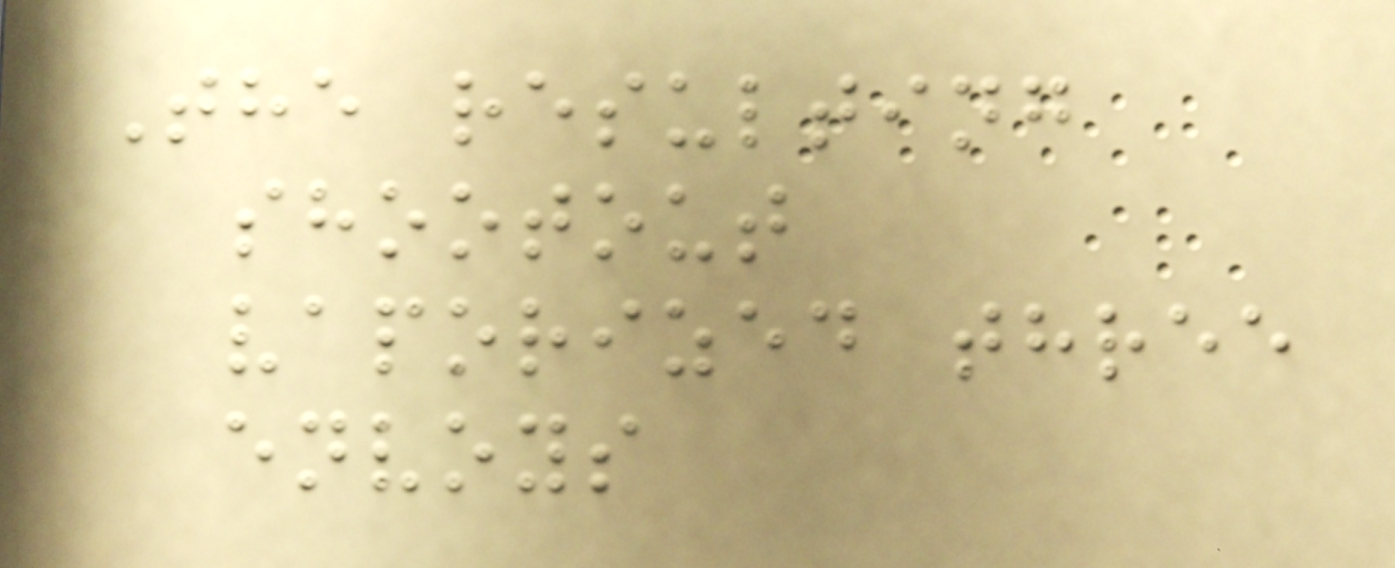The resulting
shootout
vaporized three
envoys
